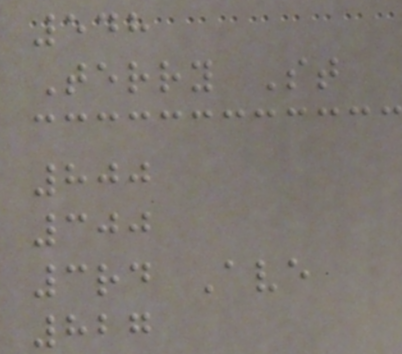548
Terry St
800
300
3rd Ave
827
